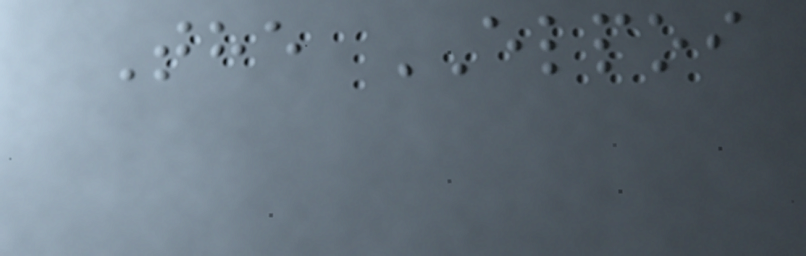The ELPOI
